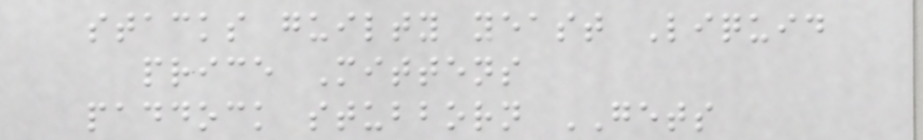stacks guilty yeast Liquid
price Mittens
paddock stubborn GETS
